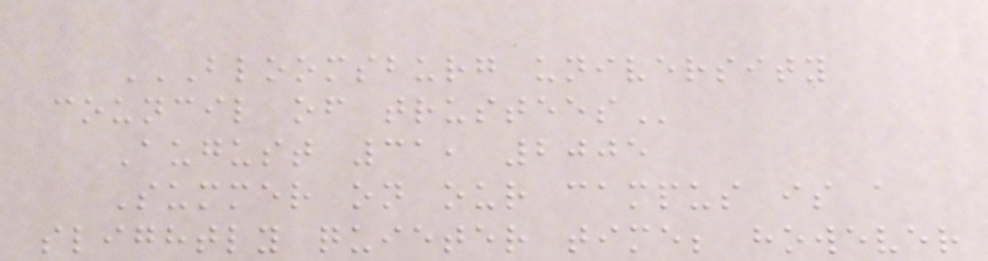BLOOMSBURG UNIVERSITY
COUNCIL OF TRUSTEES
August 31, 2005
Summer on our campus is a
slightly quieter time; however
